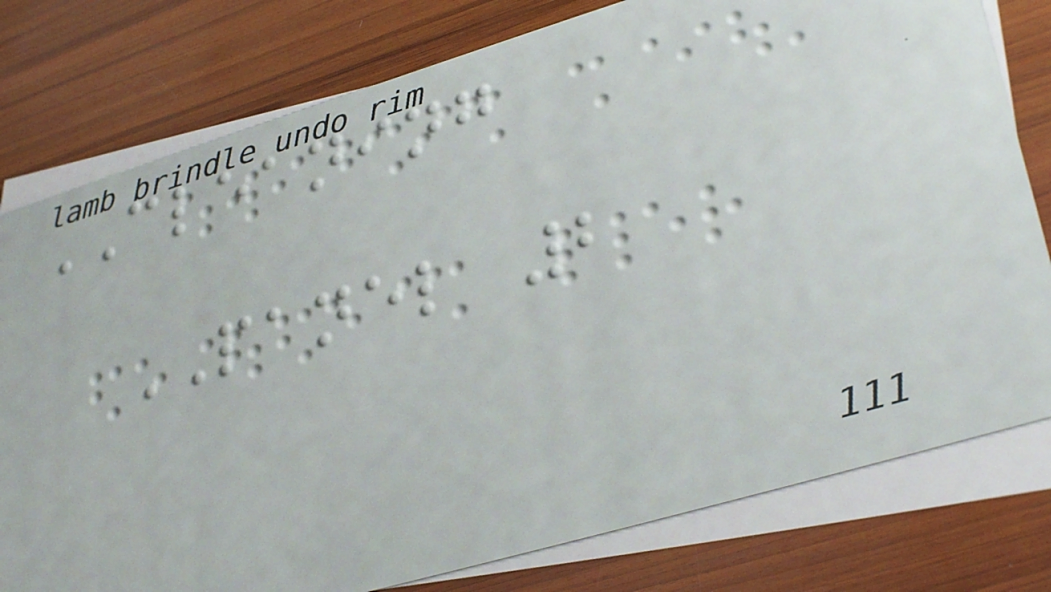CLEANING
PANEL 2
